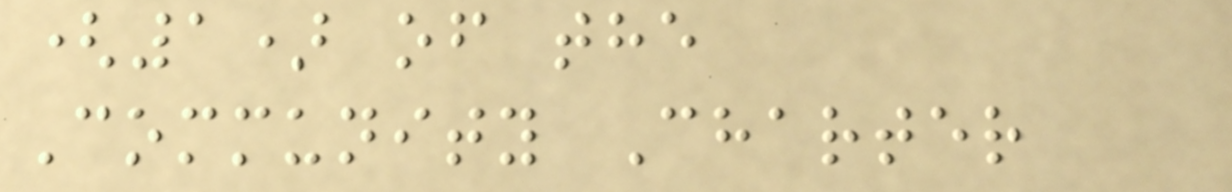(1) of the
Community Charter
